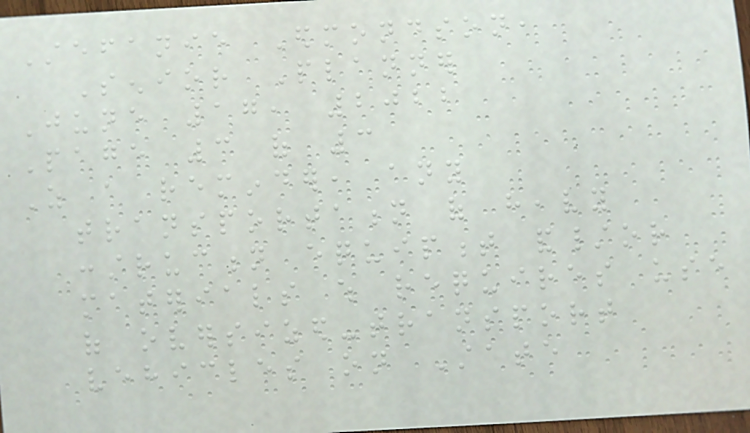Stefanie Edmondson,
Senior Planner
June 17, 2022
Page 3 of 3
As a reminder, any
transportation of heavy
construction equipment and/or
materials which requires use
of oversized-transport
vehicles on State
